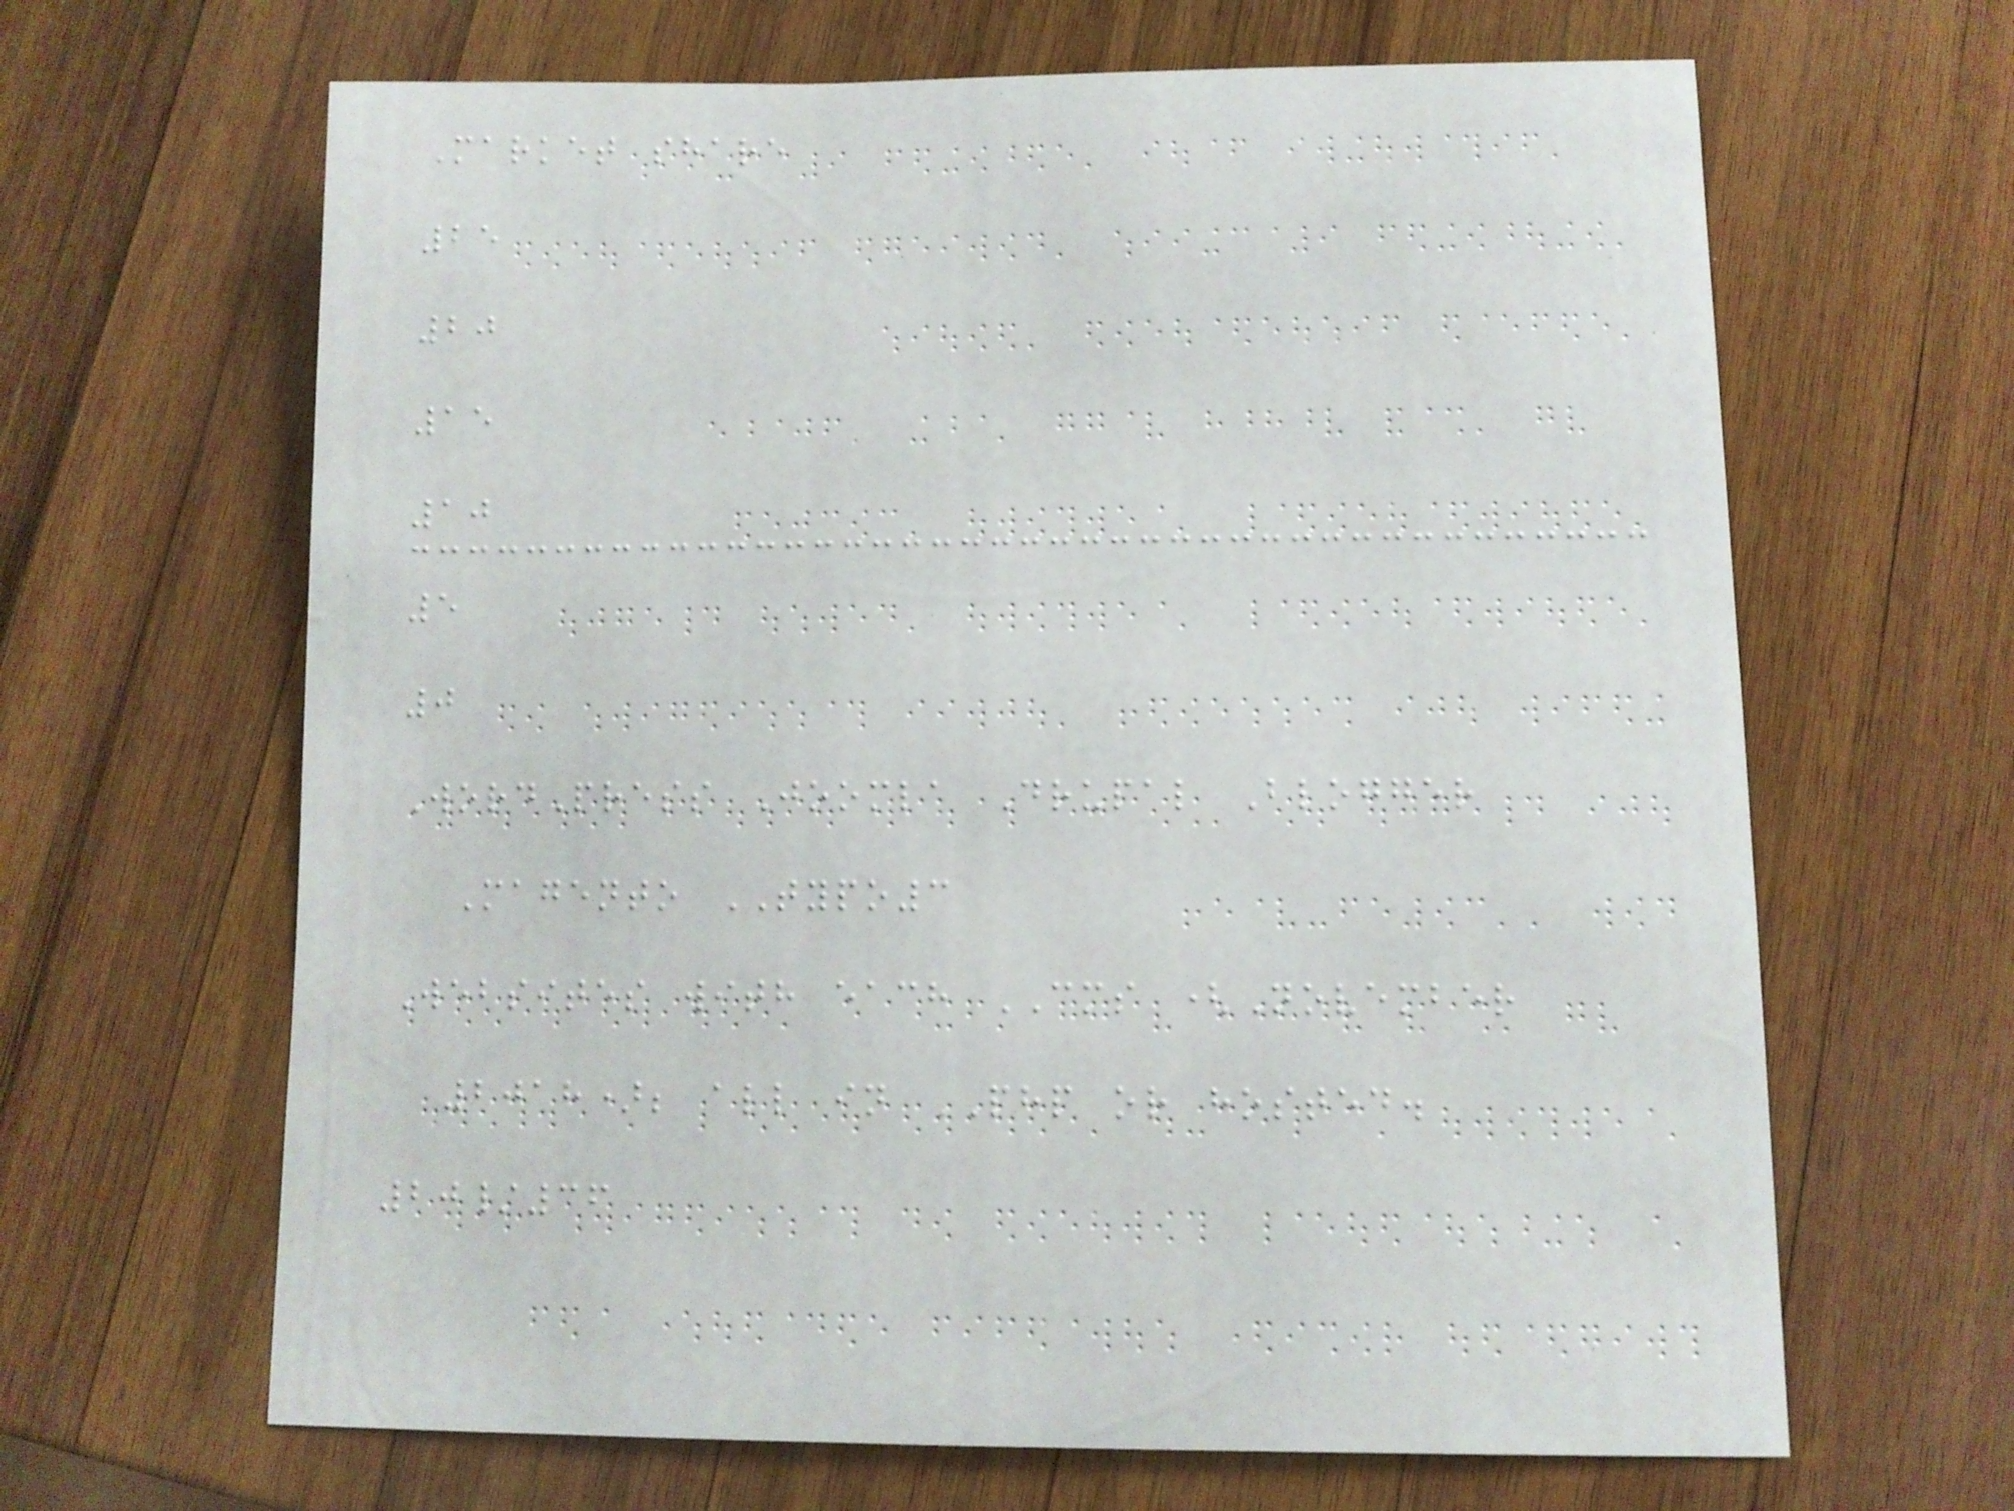Market share
25
20
15
10
5
0
WordPress Joomla Drupal Blogger
Magento TYPO3
Websites with each CMS (November
2018); all in PHP or hosted.
20/36
